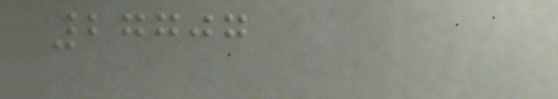27707
